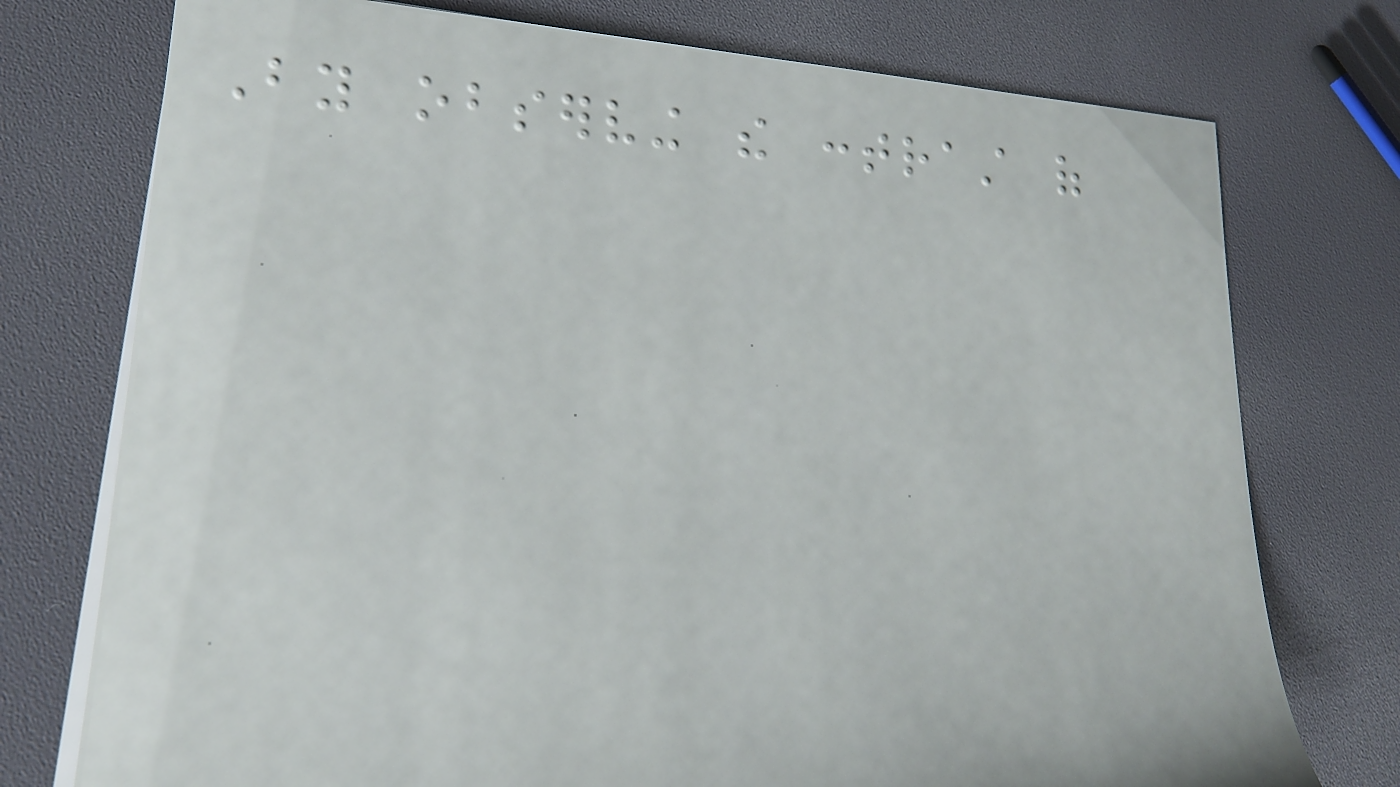By observing the contrast of
